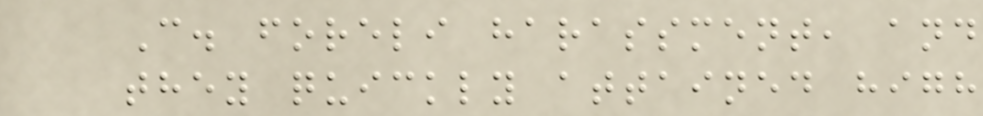C. foreli harassment, and
they quickly attained high
